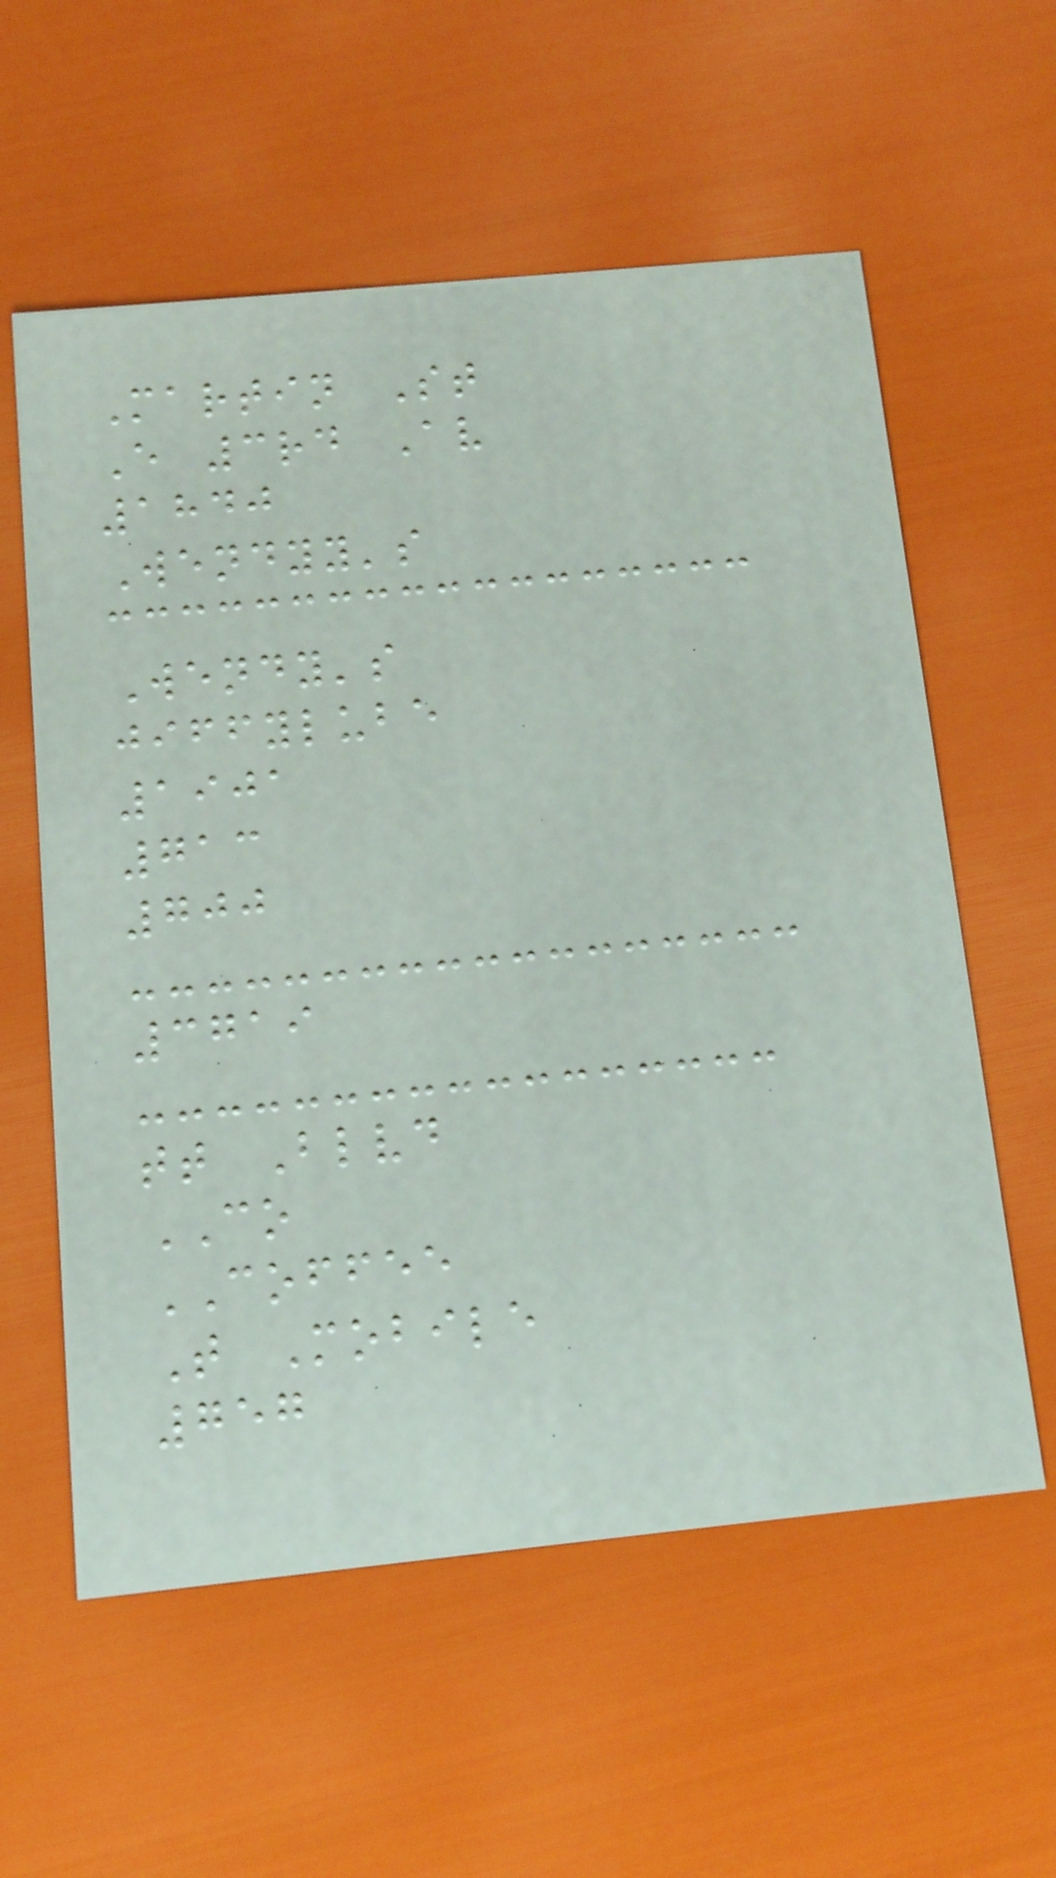Martin St
E 3rd Av
1840
Wendyy's
Wendy's
jiffylube
1901
713
700
3719
tt Blvd
CO
COFFEE
T Mobile
757
